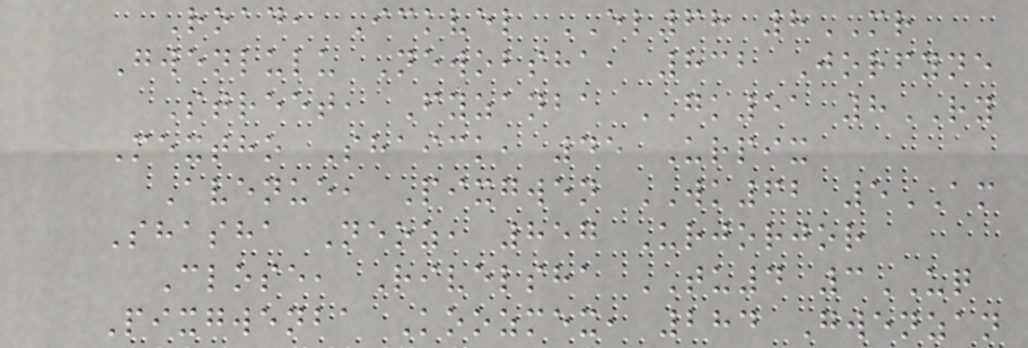Road, Ickvel EL68 8MR
Gwenlulu Newobsha, 832 Jorfyne
Street, Fyzanba GK51 8RY
Mextho Shaick, 45 Urpix
Avenue, Pixgwen WK62 5AM
Shasha Neoz, 857 Urjorjor
Close, Rivelsha TU4 3UQ
Pixgwenba Koozmex, 284 Gwenzan
